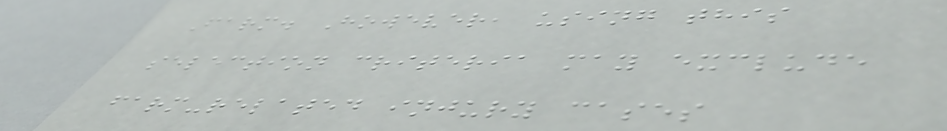Farm. However, using this
selection criteria may exclude
farm-related injury cases
